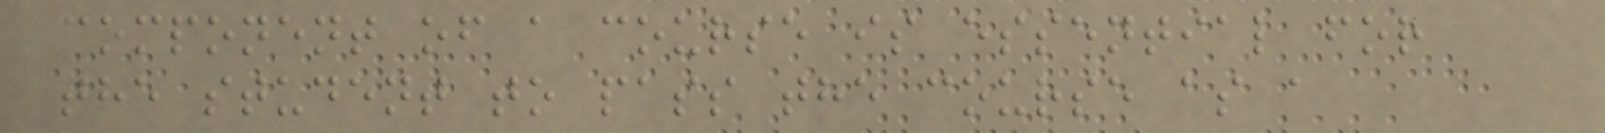component of a course is essential for
the student to pass the course as a
